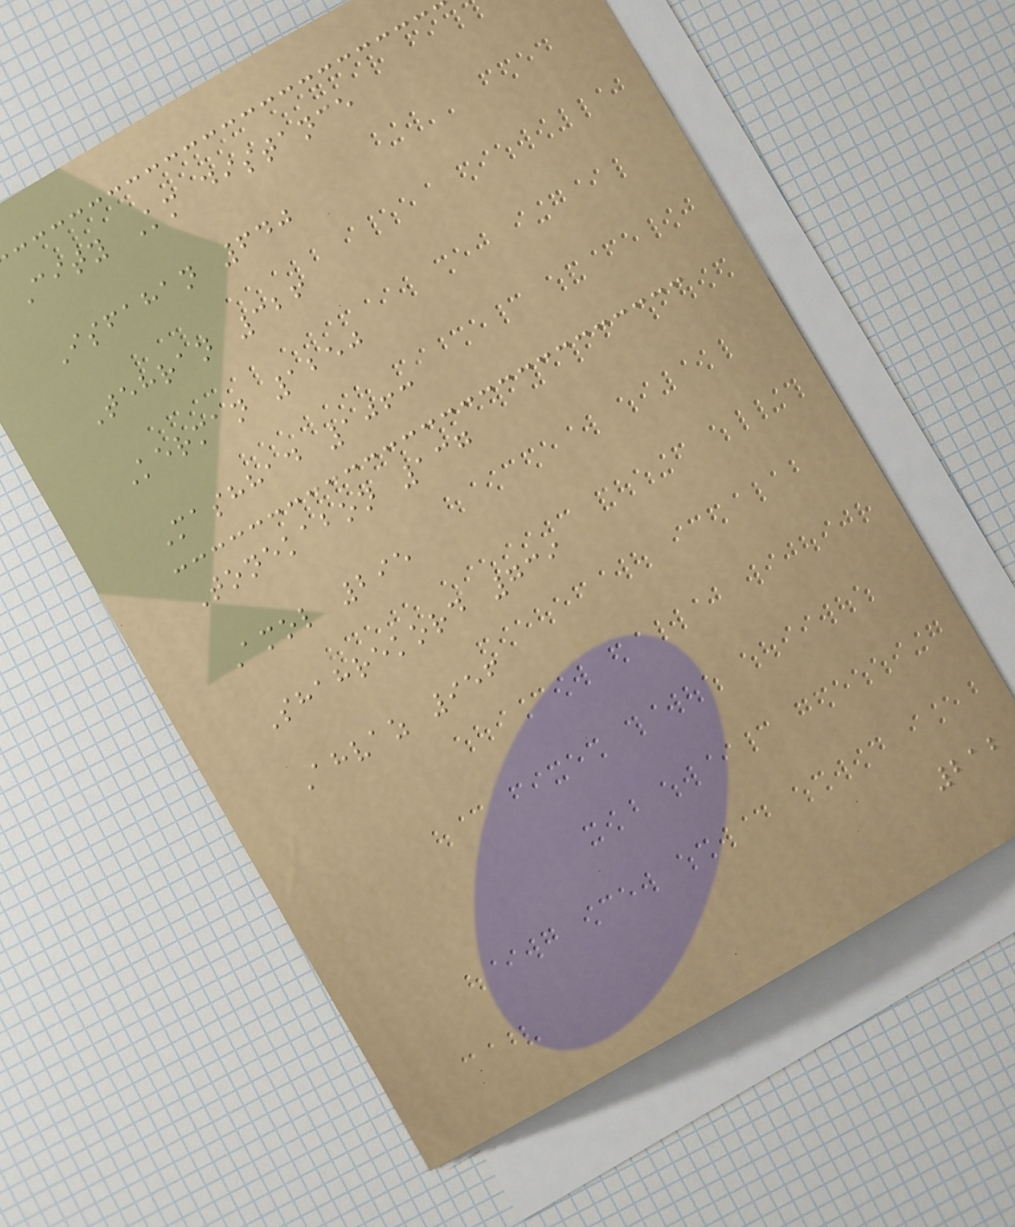City Km distance
Isfahan 640
Tehran 326
Kerman 1250
Mashhad 1063
Tonekabon 137
Amol 295
Shahrekord 739
Ahvaz 956
212
